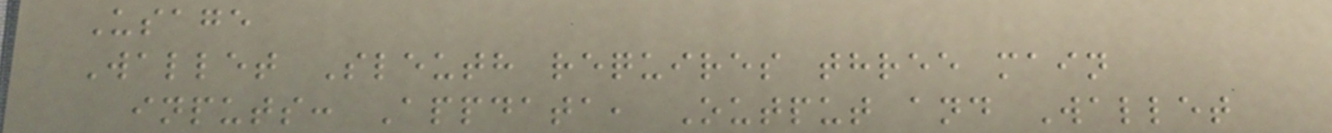Usage
Wallet Sleuth requires three main
inputs: Appdata, Output and Wallet
